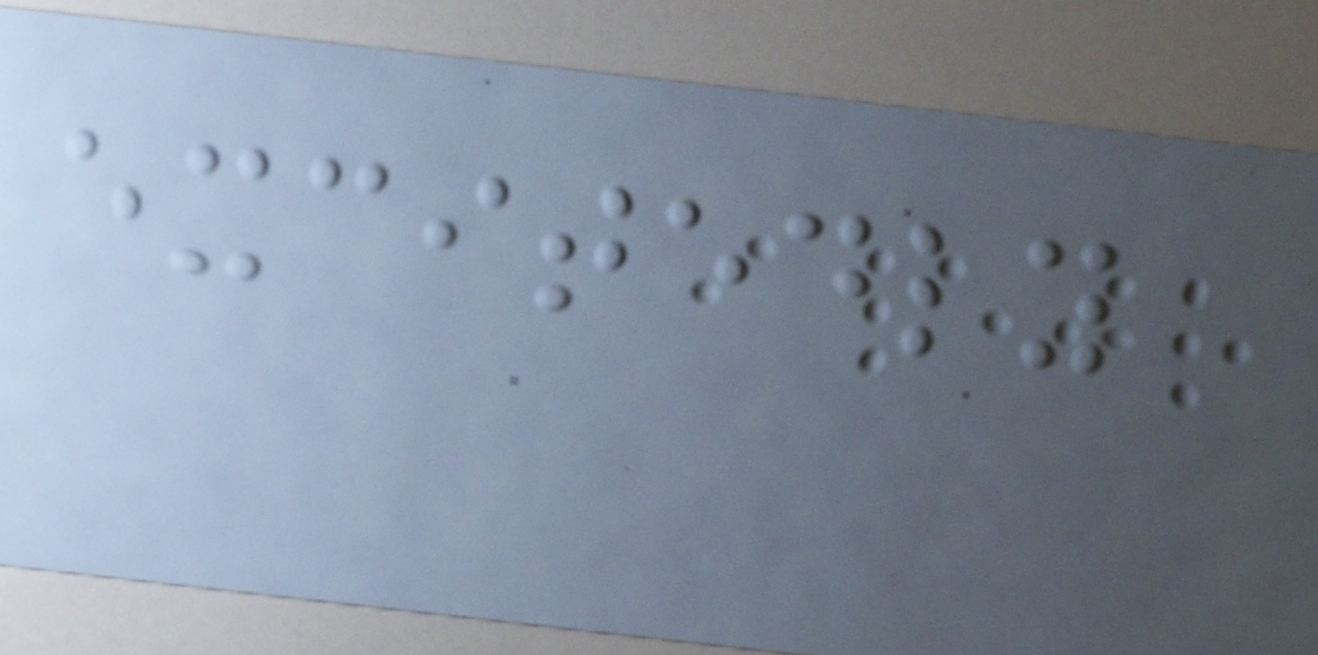excitedly
